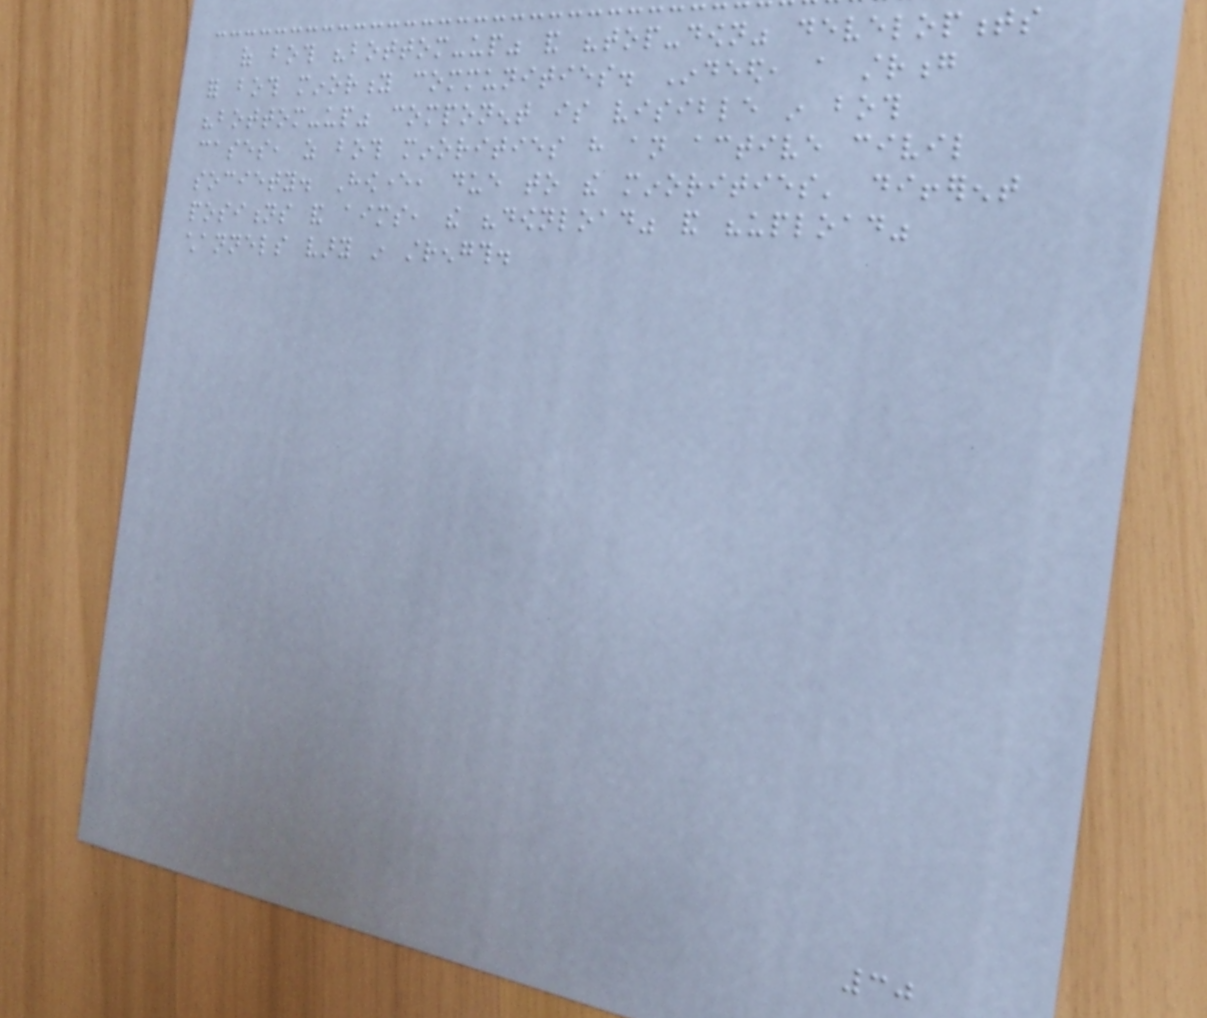of both "bottom-up" and "top-down" developments
for both minority communities. Indeed, a strong
"bottom-up" component is visible in both
cases, as both minorities have an active civil
society. However, due to the minorities' different
positions and aims, the "download" and "upload"
channels vary in strength.
30
